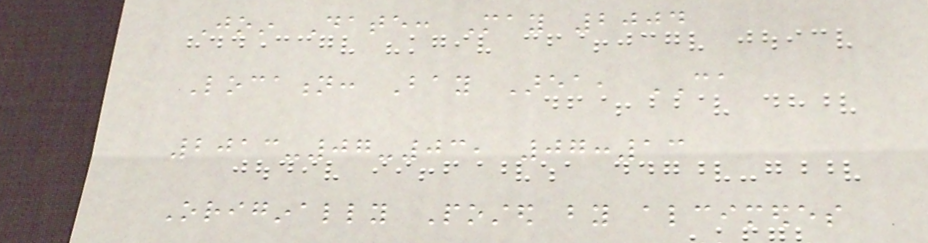Join Date: May 2004
Location: Bay Area, CA
2013-07-03, 07:13
Originally Posted by alcimedes
